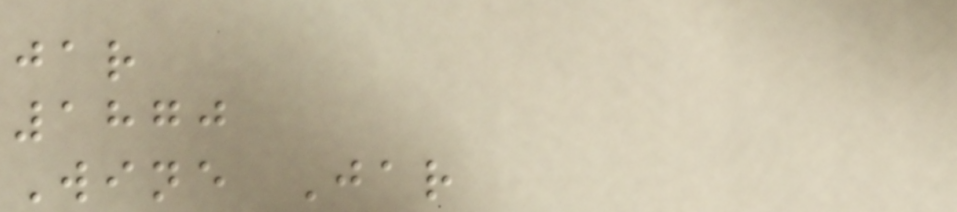jar
1870
Wine Jar
